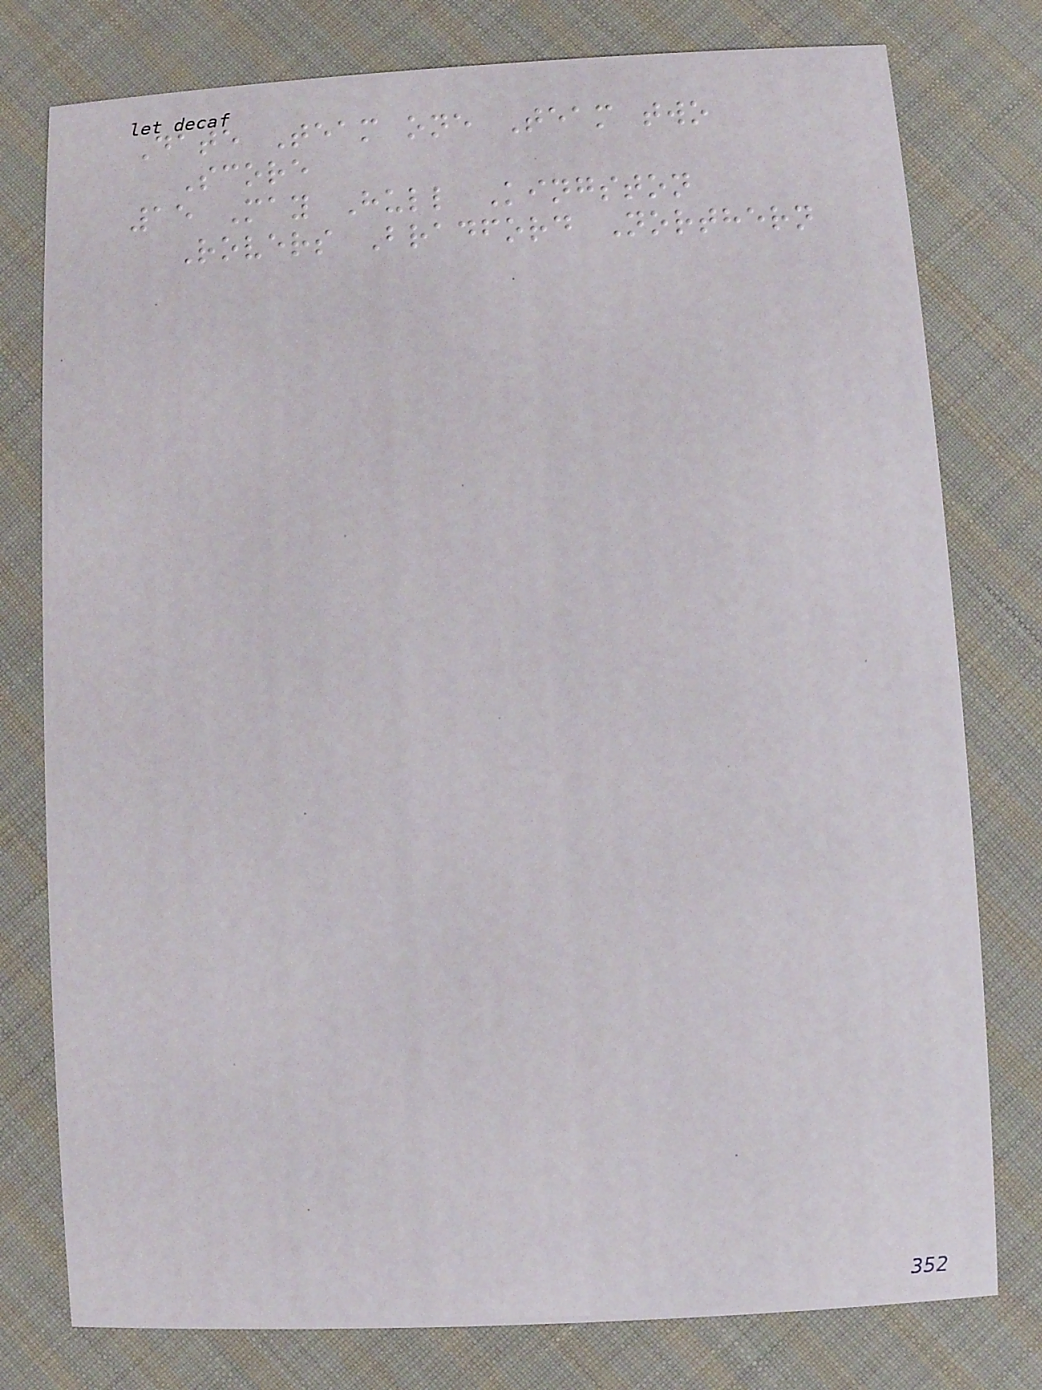Date Team one Team two
Score
15 May Hull Kingston
Rovers Bradford Northern
